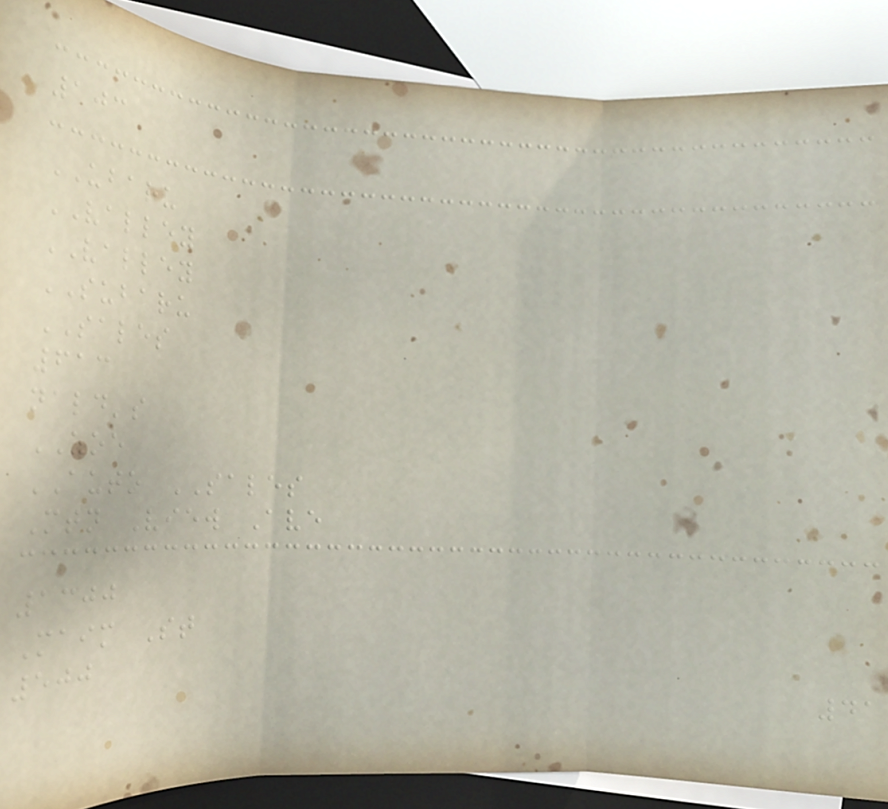103
UBARU
VALLEY
VALLEY
SUBARU
SALES
613
nald's
ZOE
AUTO SALES
Mtn View Ave
1300
Maim St
500
41
